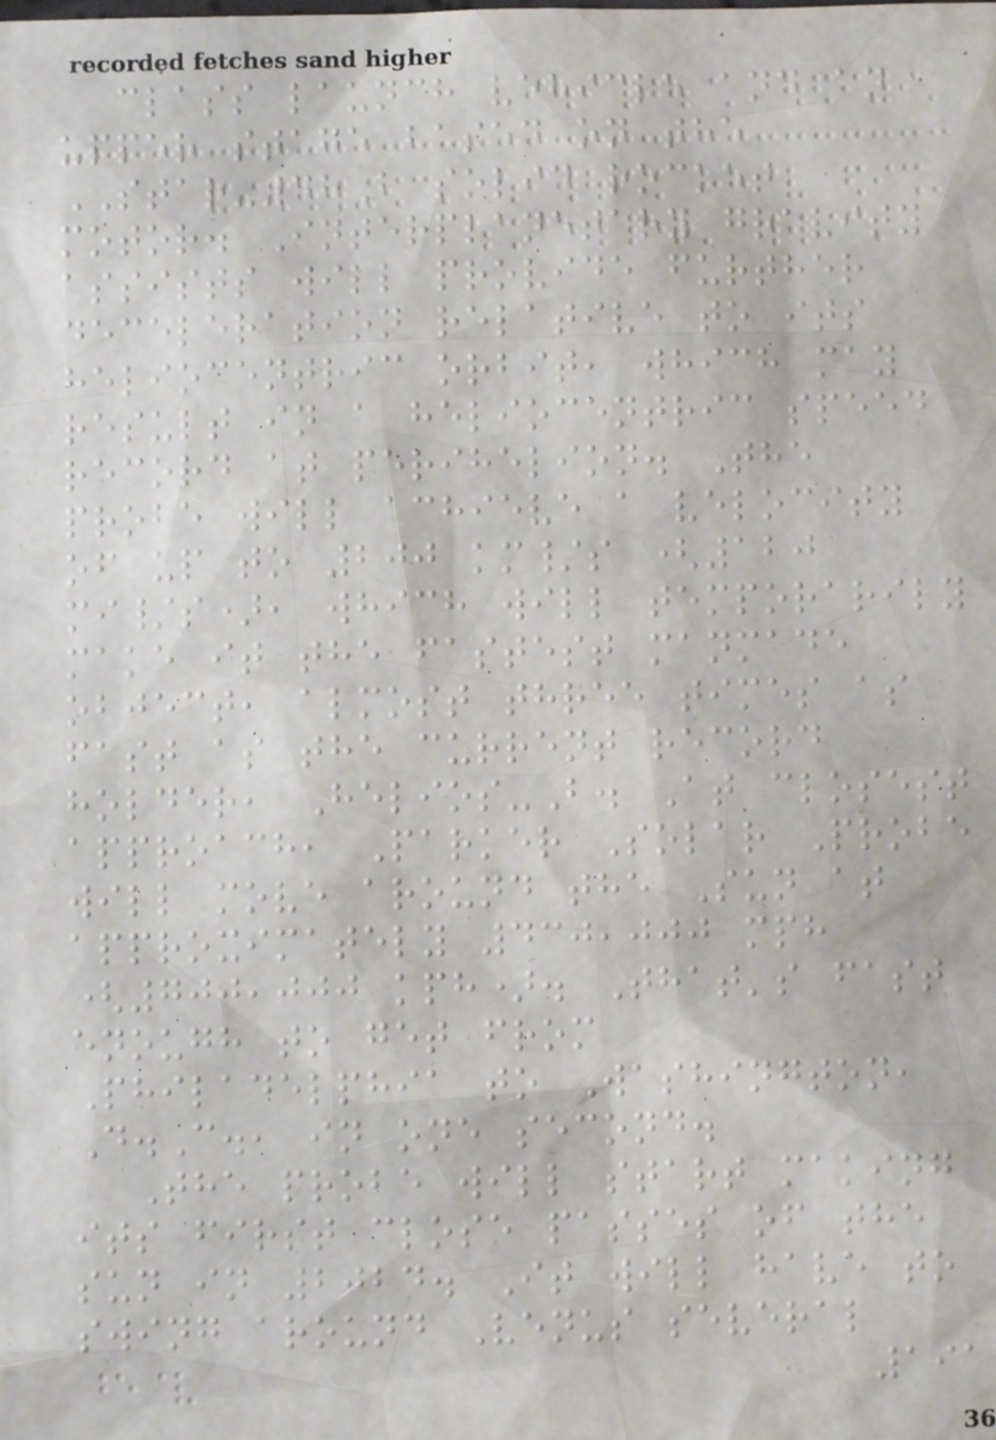class launch vehicle and an
upper stage based on the
STAR-48B solid rocket
motor. Interplanetary gravity
assists will provide further
deceleration relative to its
heliocentric orbit, which may
result in a heliocentric speed
record at perihelion. The
probe will achieve a velocity
of up to 200 km/s (120
mi/s), which will temporarily
make it the fastest manmade
object, almost three times as
fast as the current record
holder, Helios-B. At closest
approach, Parker Solar Probe
will move around the Sun at
approximately 430,000 mph
(700,000 kph). That's fast
enough to get from
Philadelphia to Washington,
D.C., in one second.
The probe will start making
its first close passes of the
sun in 2024. It will have to
swing around Venus several
191
